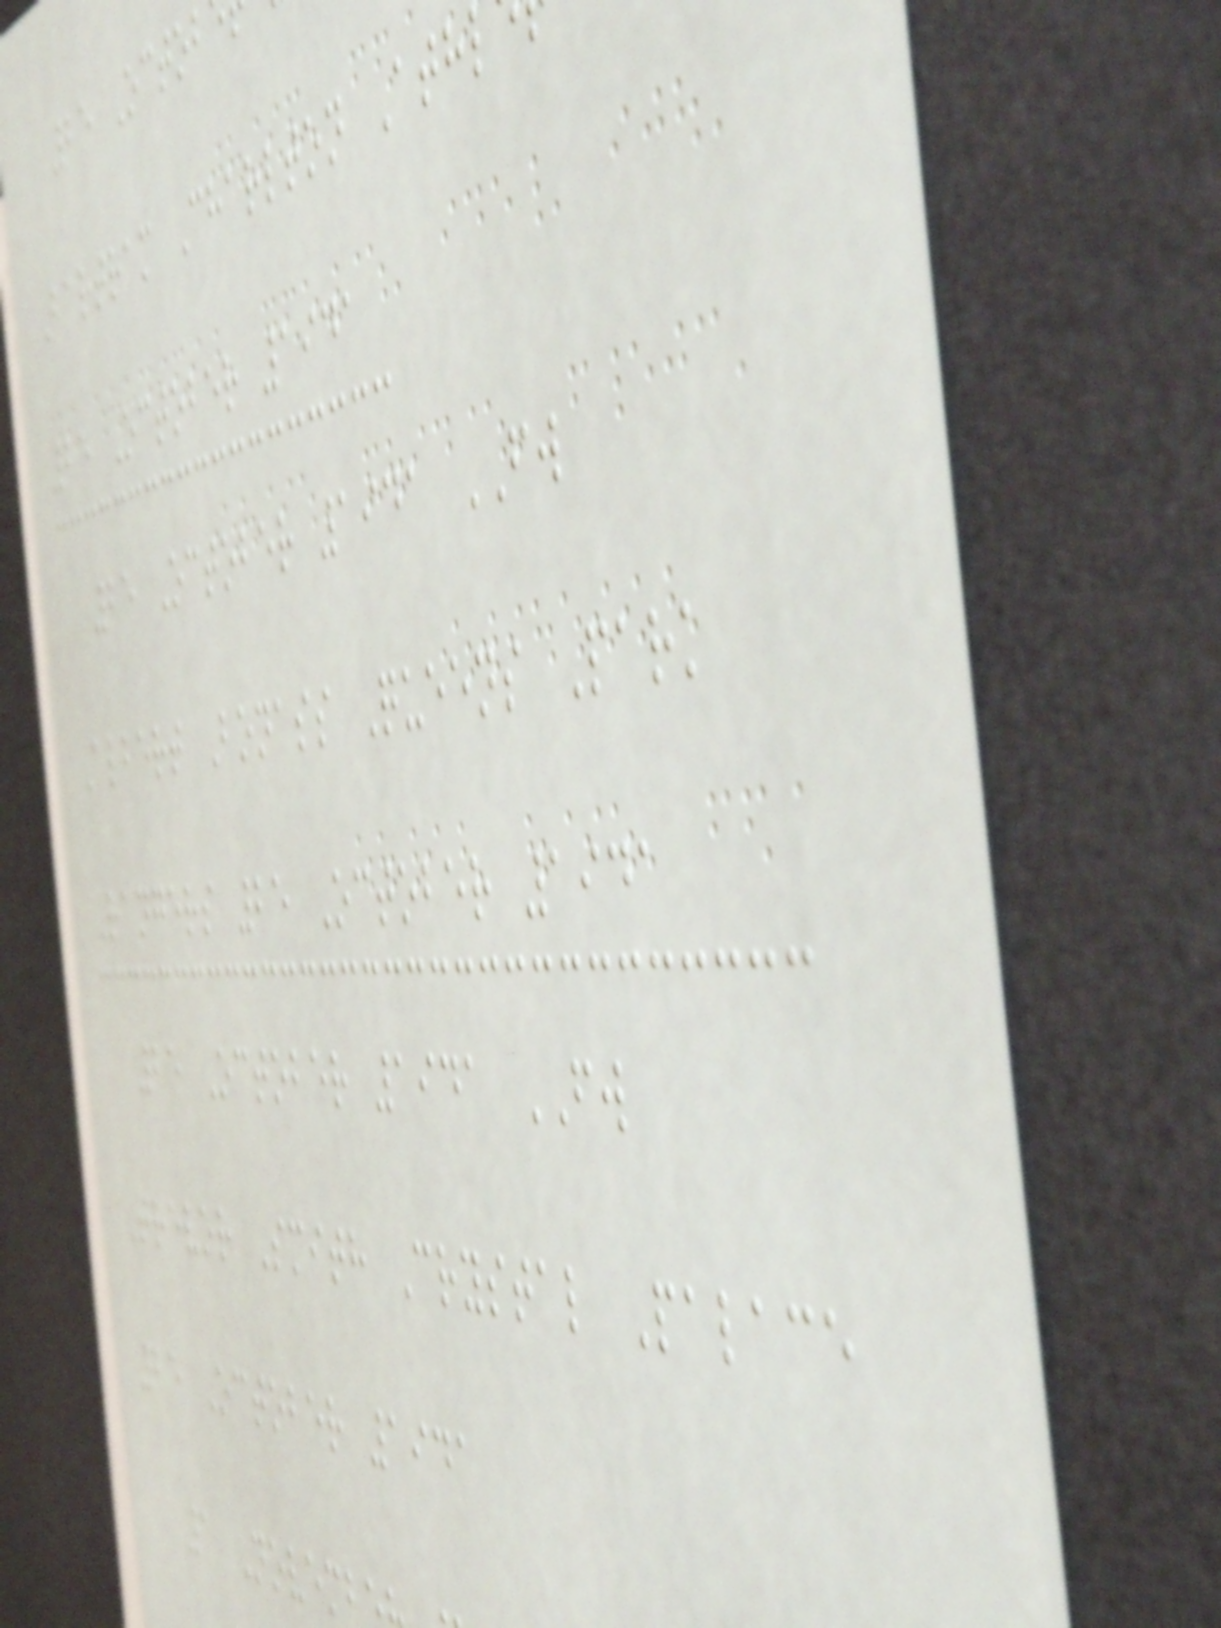25 Octob
Bartram Charlton Athl
25 October 1941
25 October 1941 FW
Albert Bonass Queens Park
Rangers 25 October 1941
25 October 1941 FW
Trevor Smith Crystal Palace
25 October 1941
1 Novemb
